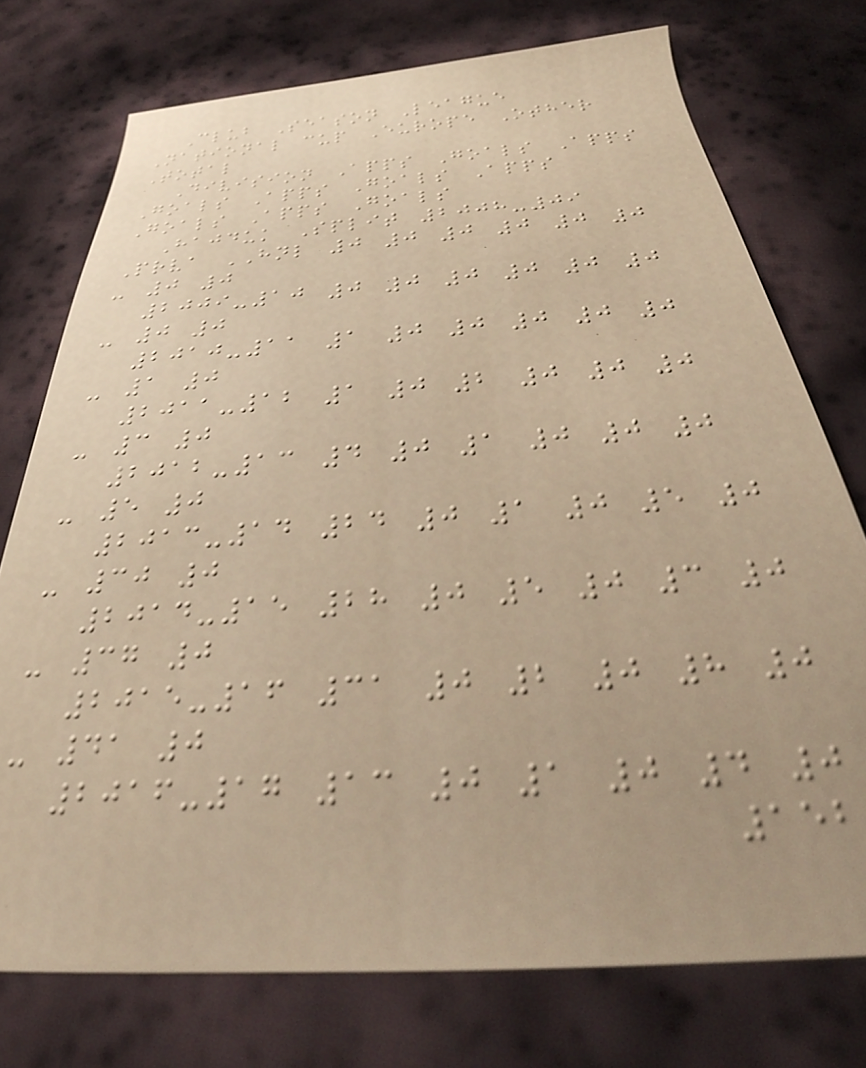Club Season League
National cup Europe Other
Total
Division Apps Goals Apps
Goals Apps Goals Apps
Goals Apps Goals
Hajduk Split 2008-09
Prva HNL 0 0 0 0 0 0
- 0 0
2009-10 0 0 0 0 0 0
- 0 0
2010-11 1 0 0 0 0 0
- 1 0
2011-12 1 0 2 0 0 0
- 3 0
2012-13 4 0 1 0 0 0
- 5 0
2013-14 24 0 1 0 5 0
- 30 0
2014-15 28 0 5 0 3 0
- 37 0
2015-16 31 0 2 0 8 0
- 41 0
2016-17 13 0 1 0 4 0
152
